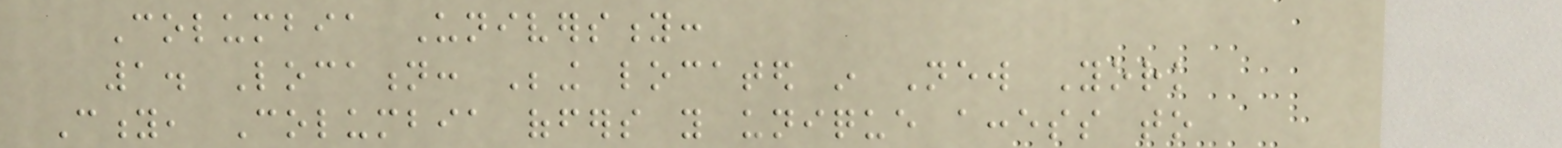Columbia University:
1. Location: Being located in New York
City, Columbia offers you unique access to
